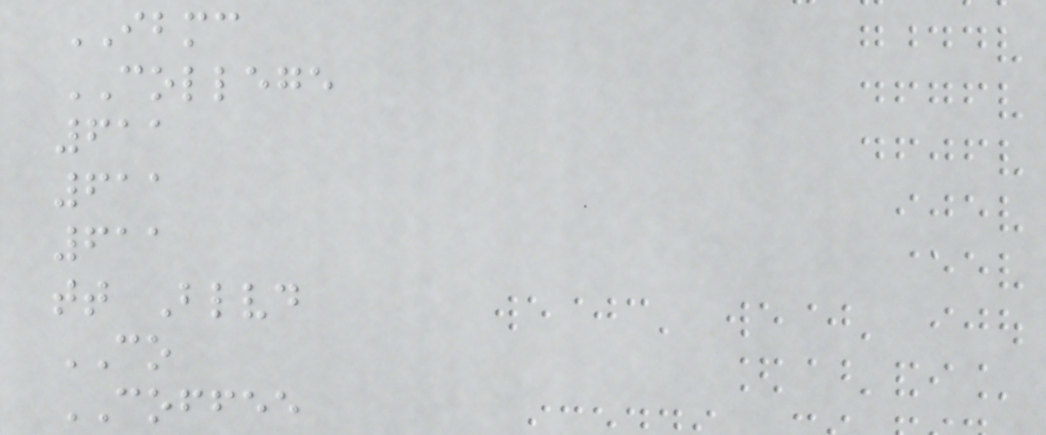IBMC
COLLEGE
611
611
611
tt Blvd
CO
COFFEE
